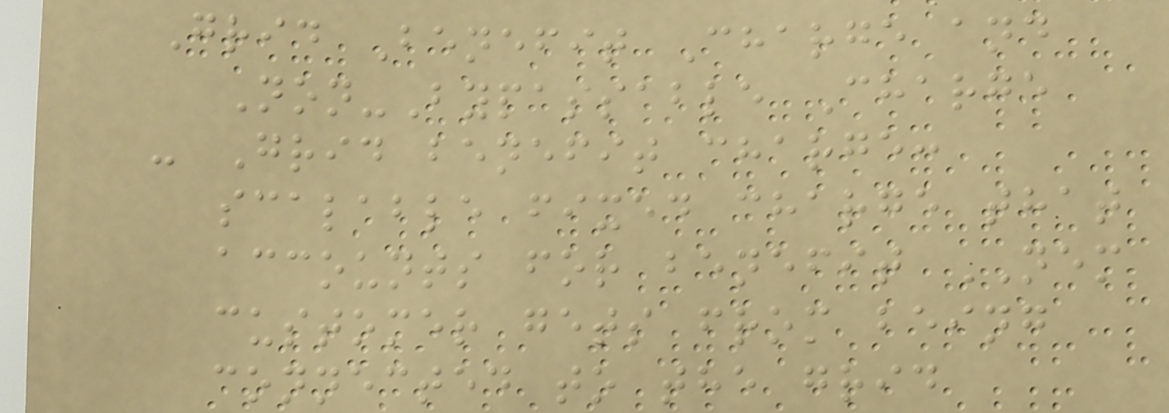Grid Benefit Charge and
Non-Bypassable Charge
- Grid benefit charge:
scalable fixed charge that
accounts for benefit NEM
customer gets from being
connected to the grid
